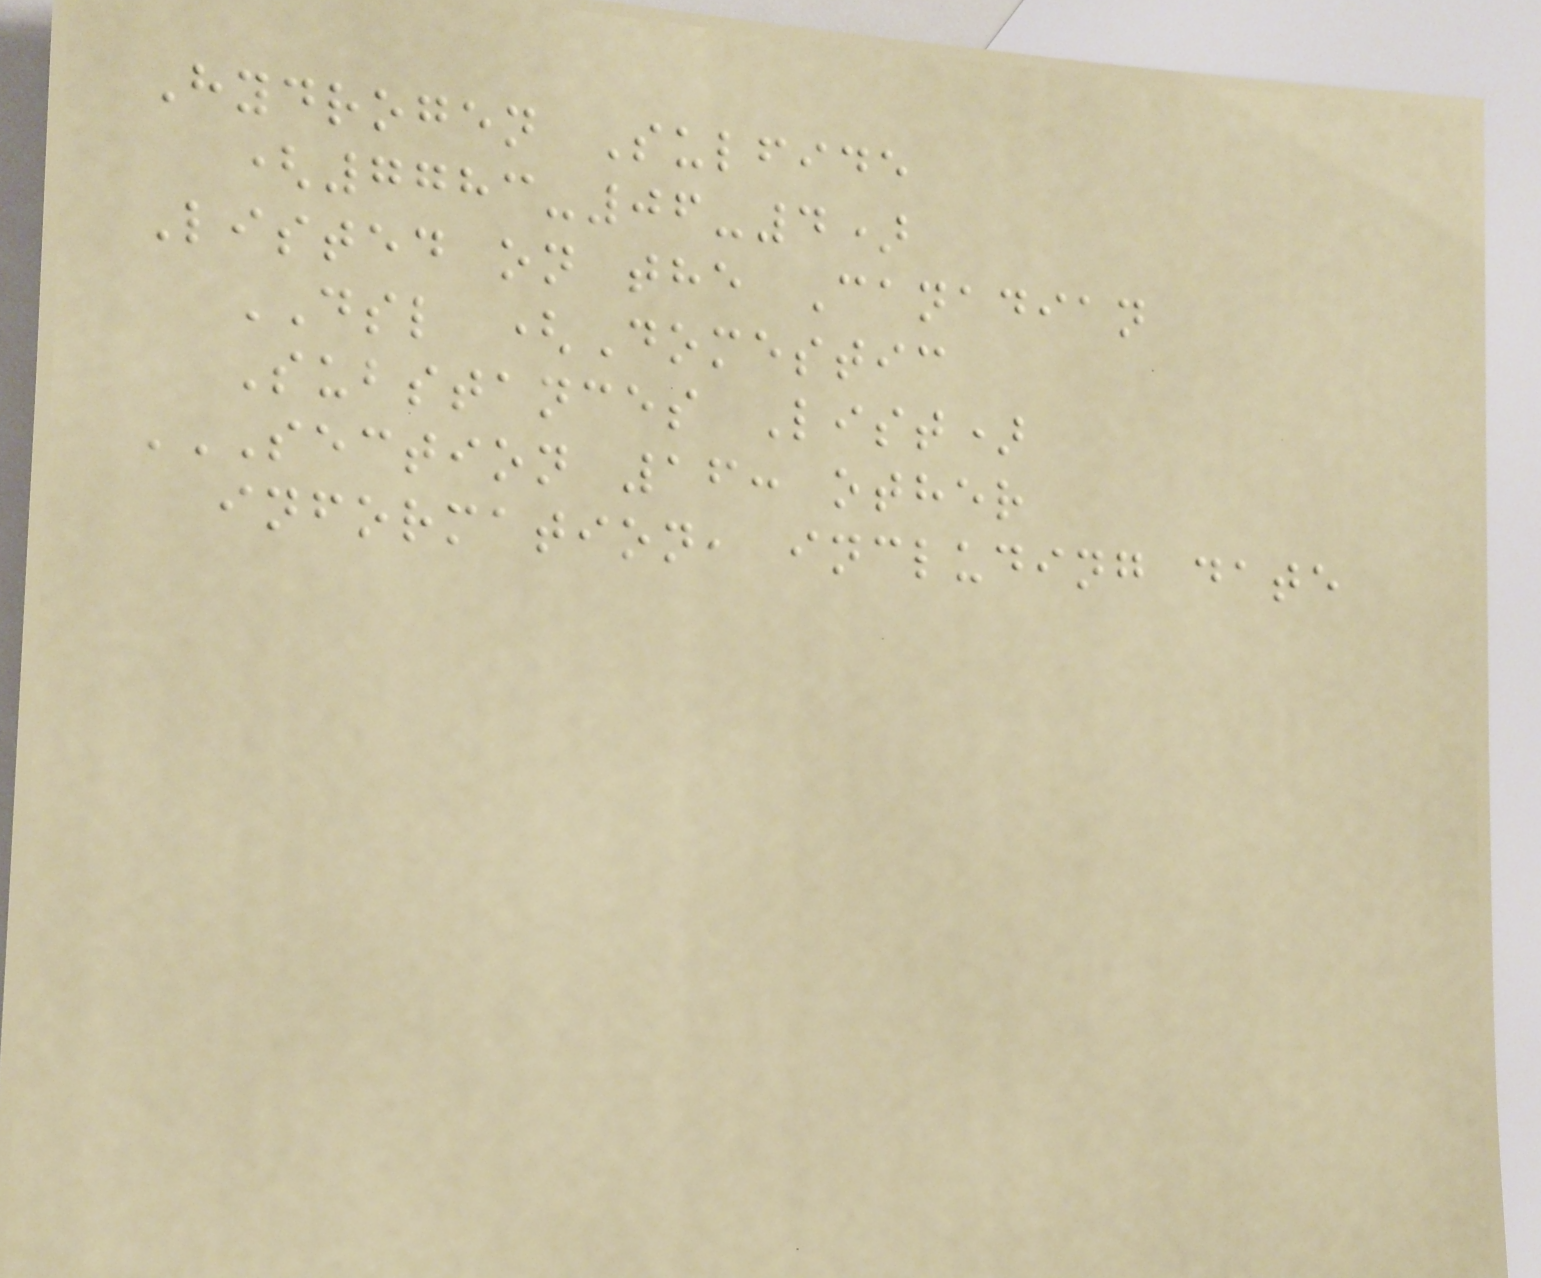Hydrogen Sulfide
(7783-06-4)
Listed on the Canadian
DSL (Domestic
Substances List)
SECTION 16: OTHER
INFORMATION, INCLUDING DATE
